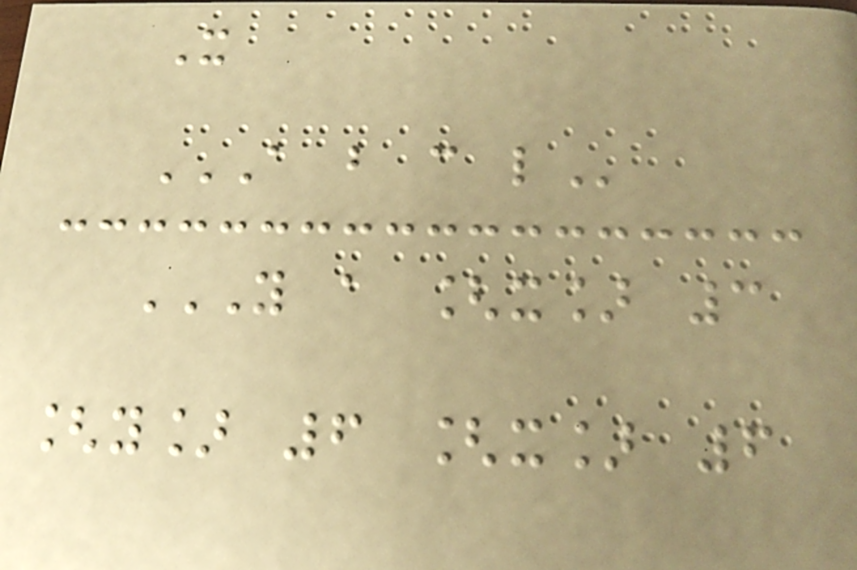X
A B C L
Y A [X] 3
[Y] 6 [X] 6
